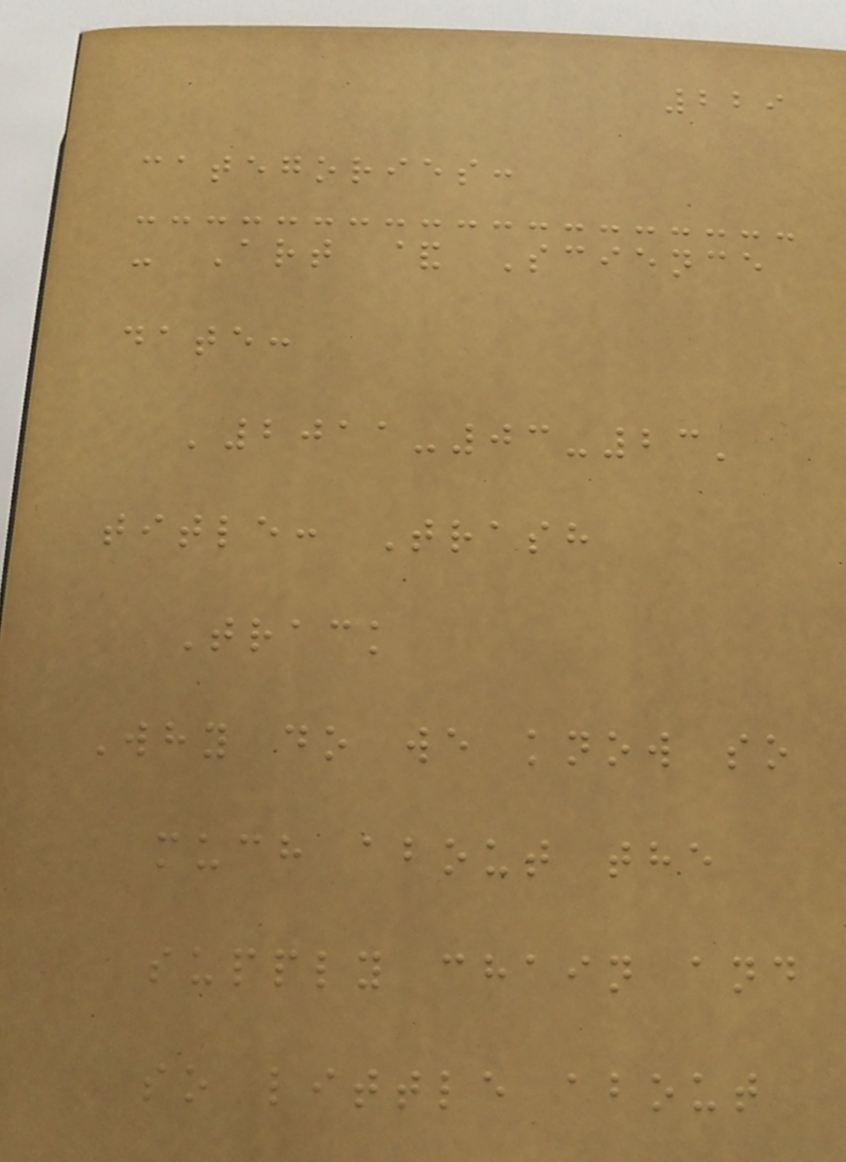229
categories:
- Art & Science
date:
'2011-03-23'
title: Trash
Track
Why do we know so
much about the
supply chain and
so little about
